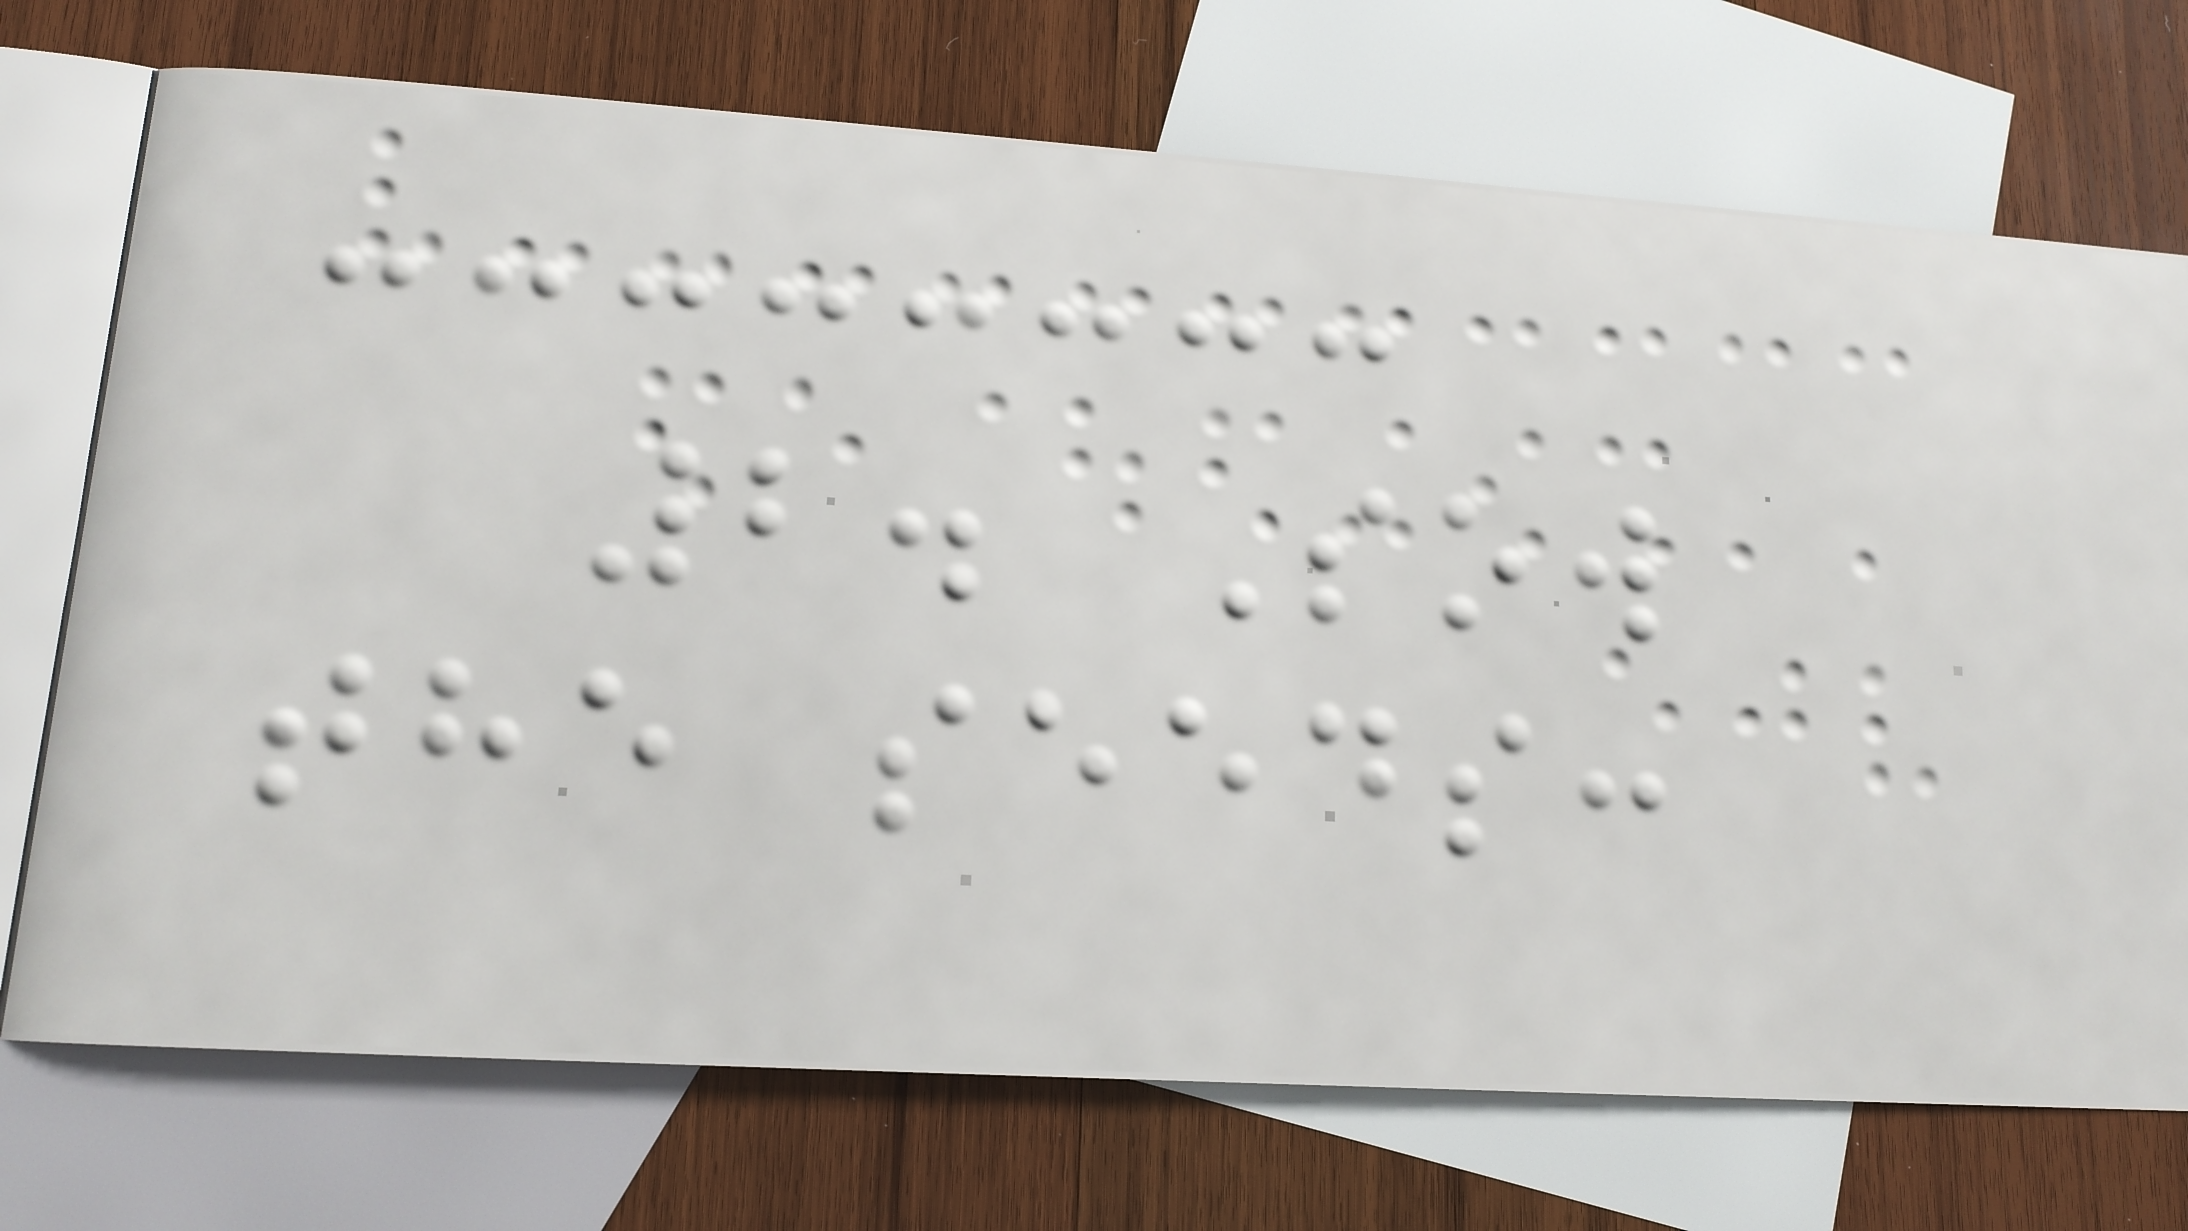2. Sow
the seeds:
